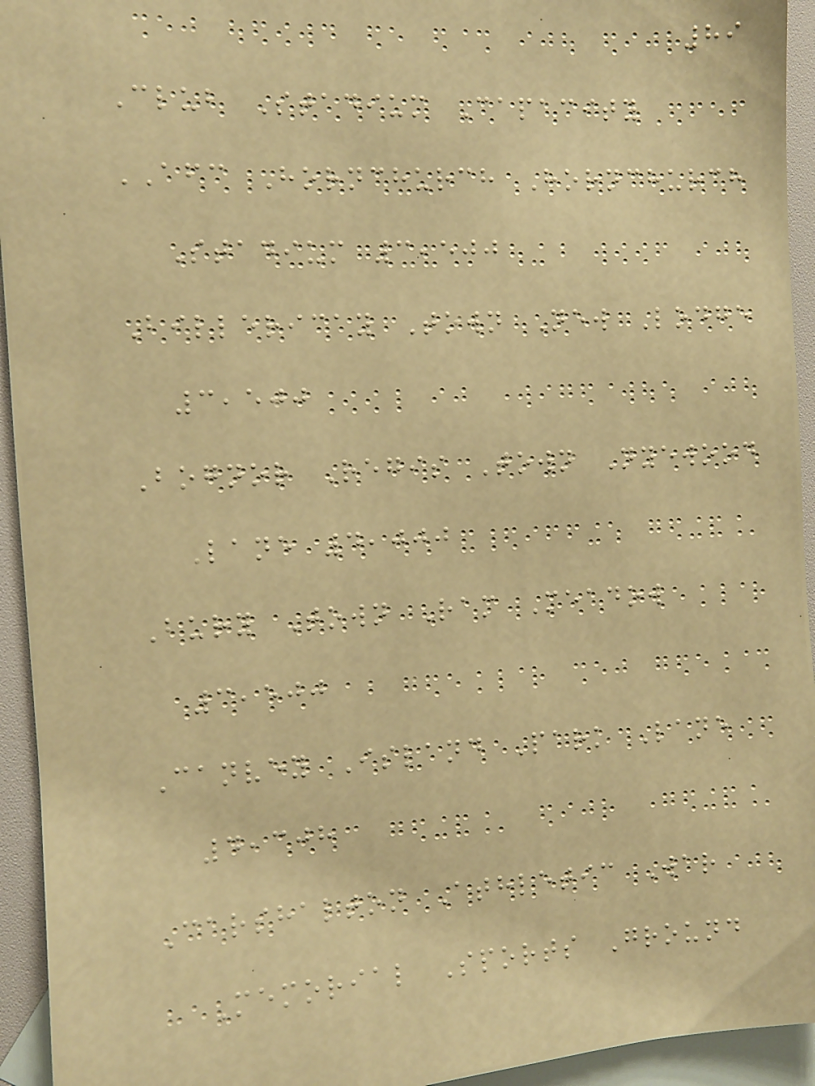89
Club Stadium Capacity
AFC Hornchurch Hornchurch
Stadium 3,500
Billericay Town New Lodge
3,500
Bognor Regis Town Nyewood
Lane 4,000
Bury Town Ram Meadow
3,500
Canvey Island Park Lane
4,308
Carshalton Athletic War
Memorial Sports Ground
